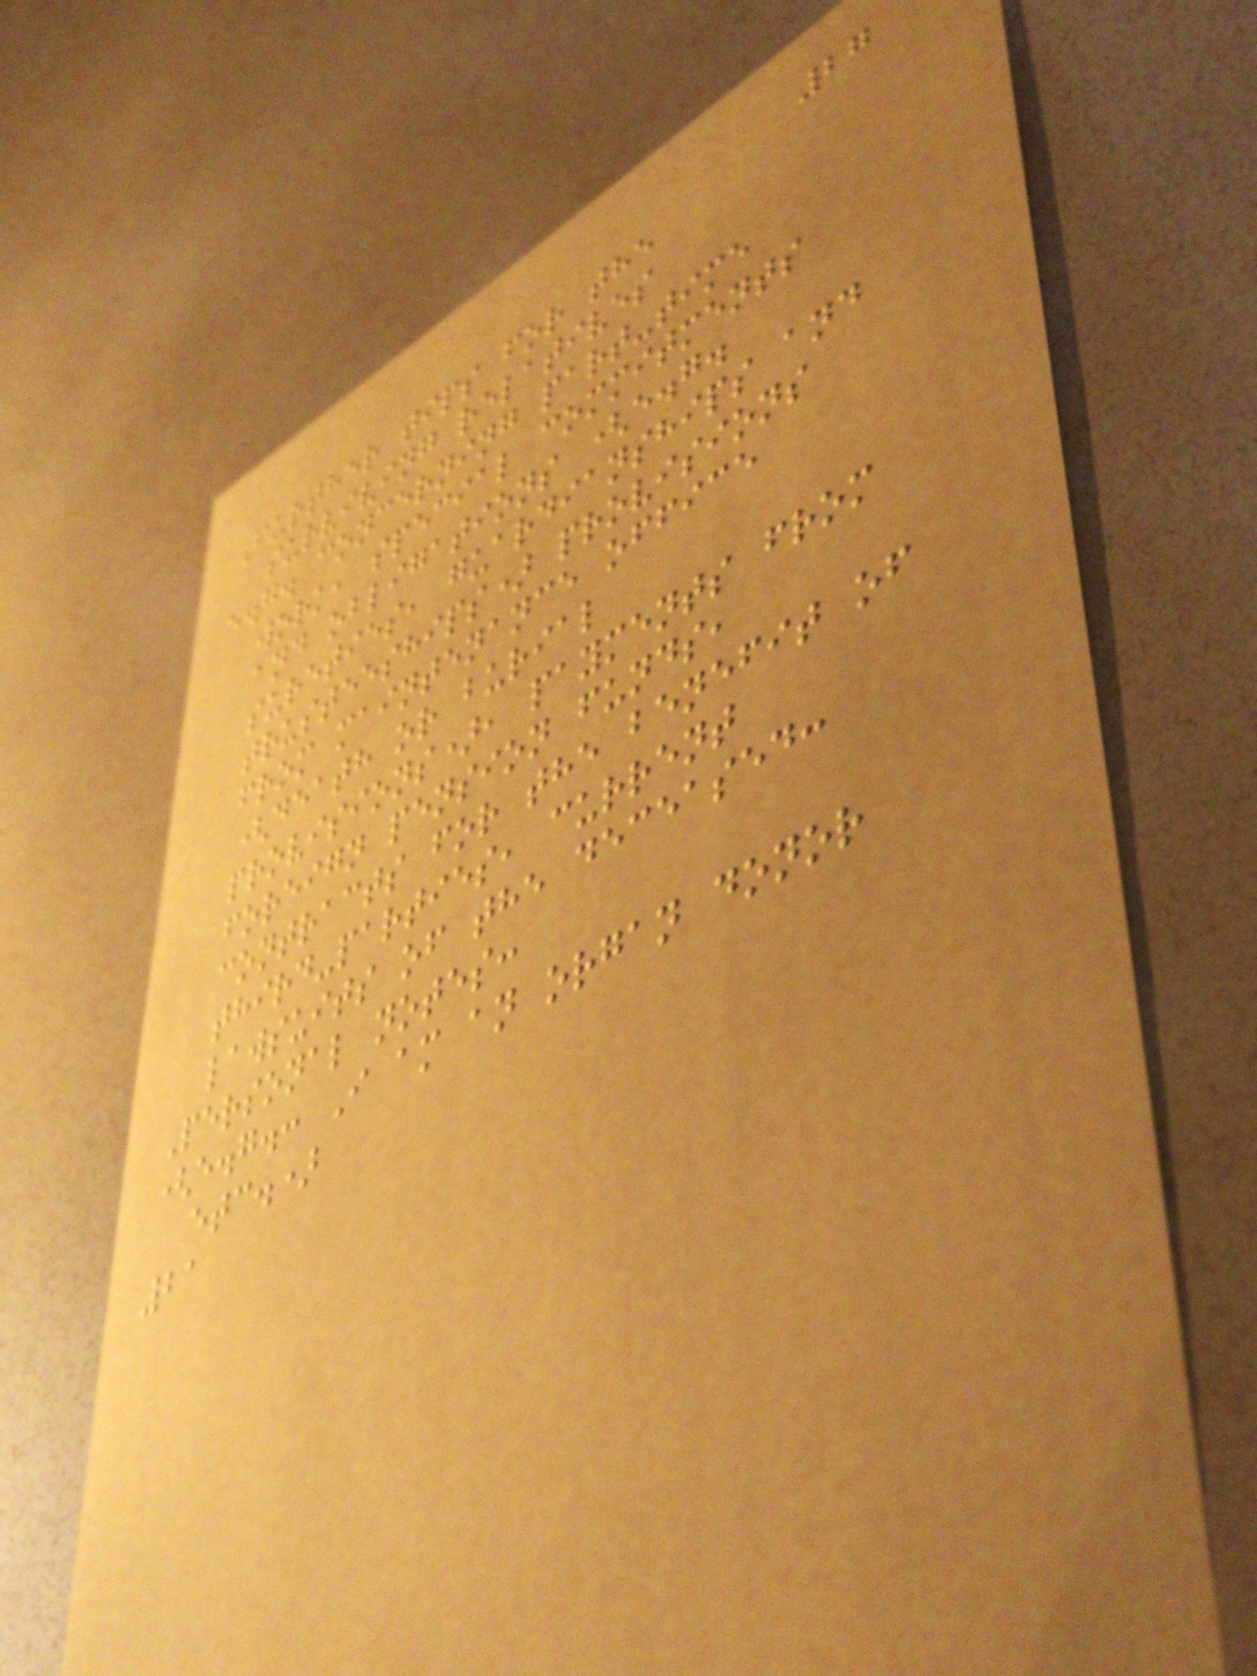27
Further tips for the
surviving relatives
e.g. concerning part-time
work, special commitments
and obligations (e.g.
sureties, guardianships and
trusteeships) provisions
from maintenance office
(death or burial
provisions), payments from
foreign pension funds,
contracts for the benefit of
third-parties, current
lawsuits of the deceased:
Personal notes:
(e.g.: I am an organ donor
etc.)
21
